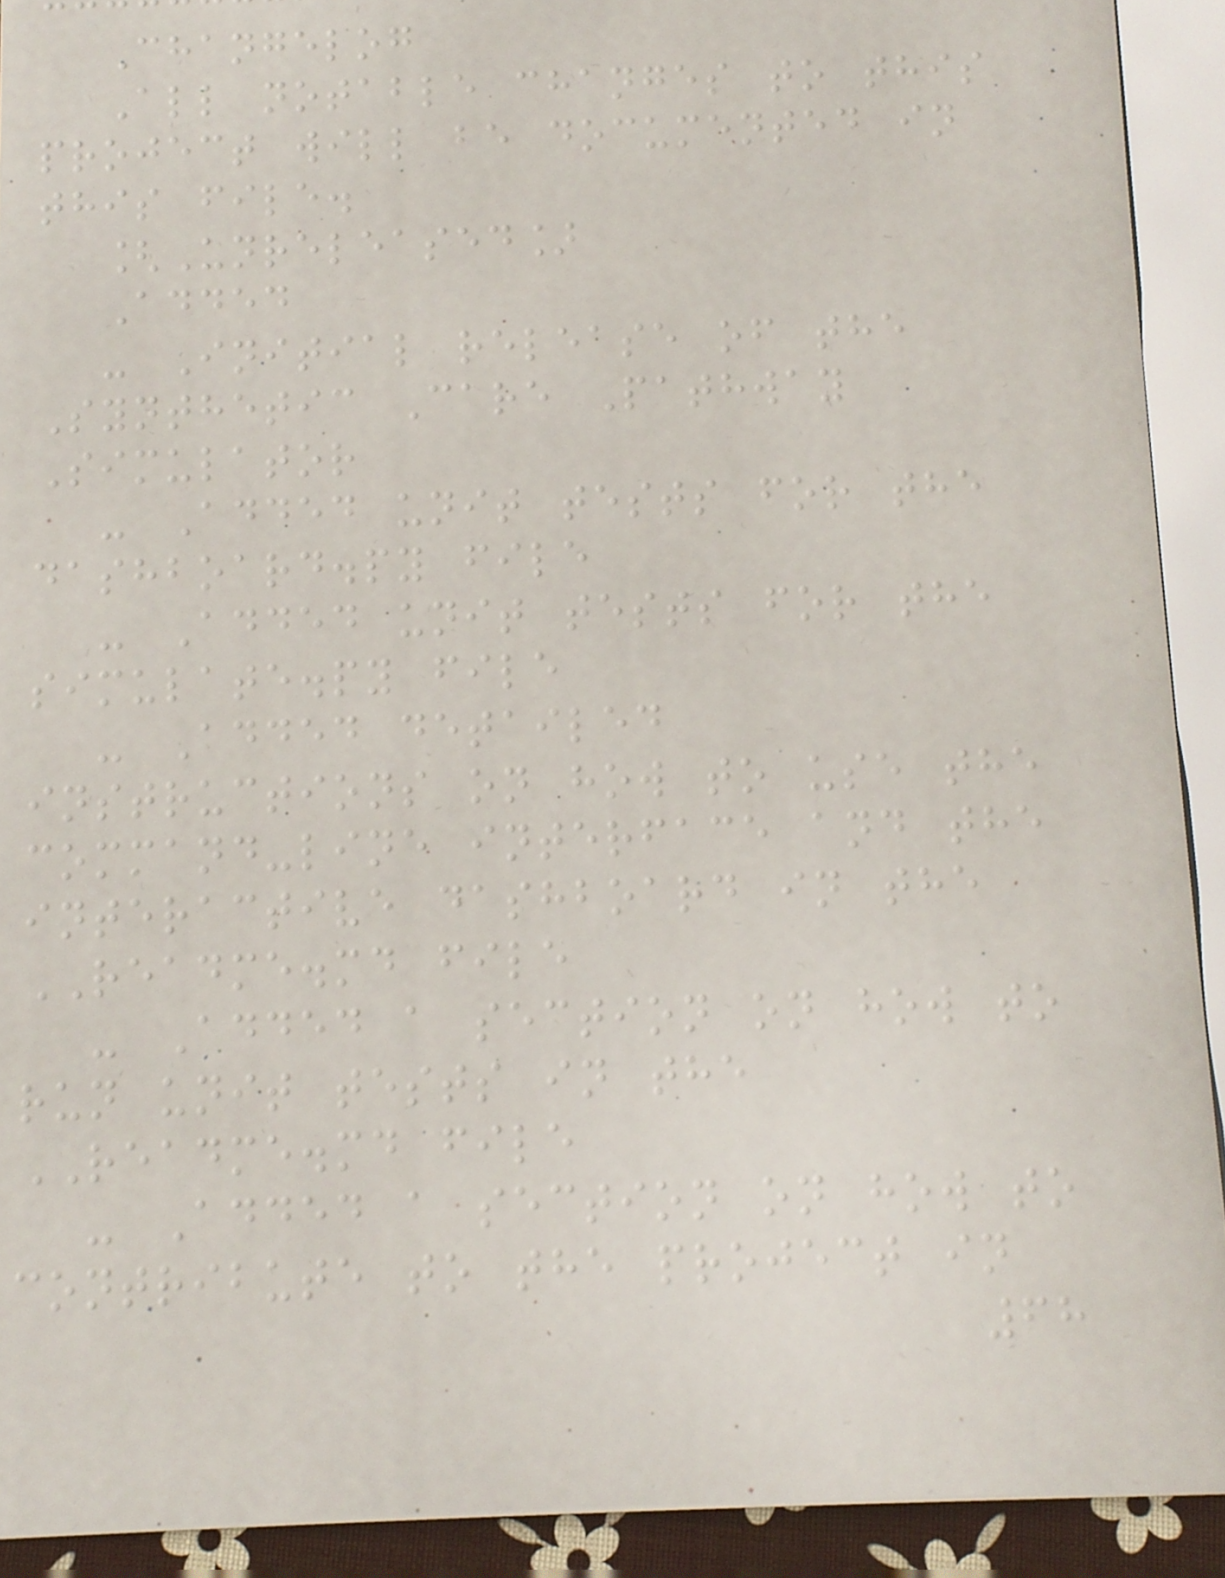Changelog
All notable changes to this
project will be documented in
this file.
[Unreleased]
Added
- Initial release of the
Synthetic Care Pathway
Simulator
- Added unit tests for the
dashboard.py file
- Added unit tests for the
simulate.py file
- Added detailed
instructions on how to use the
command-line interface and the
interactive dashboard in the
README.md file
- Added a section on how to
run unit tests in the
README.md file
- Added a section on how to
contribute to the project in
68
